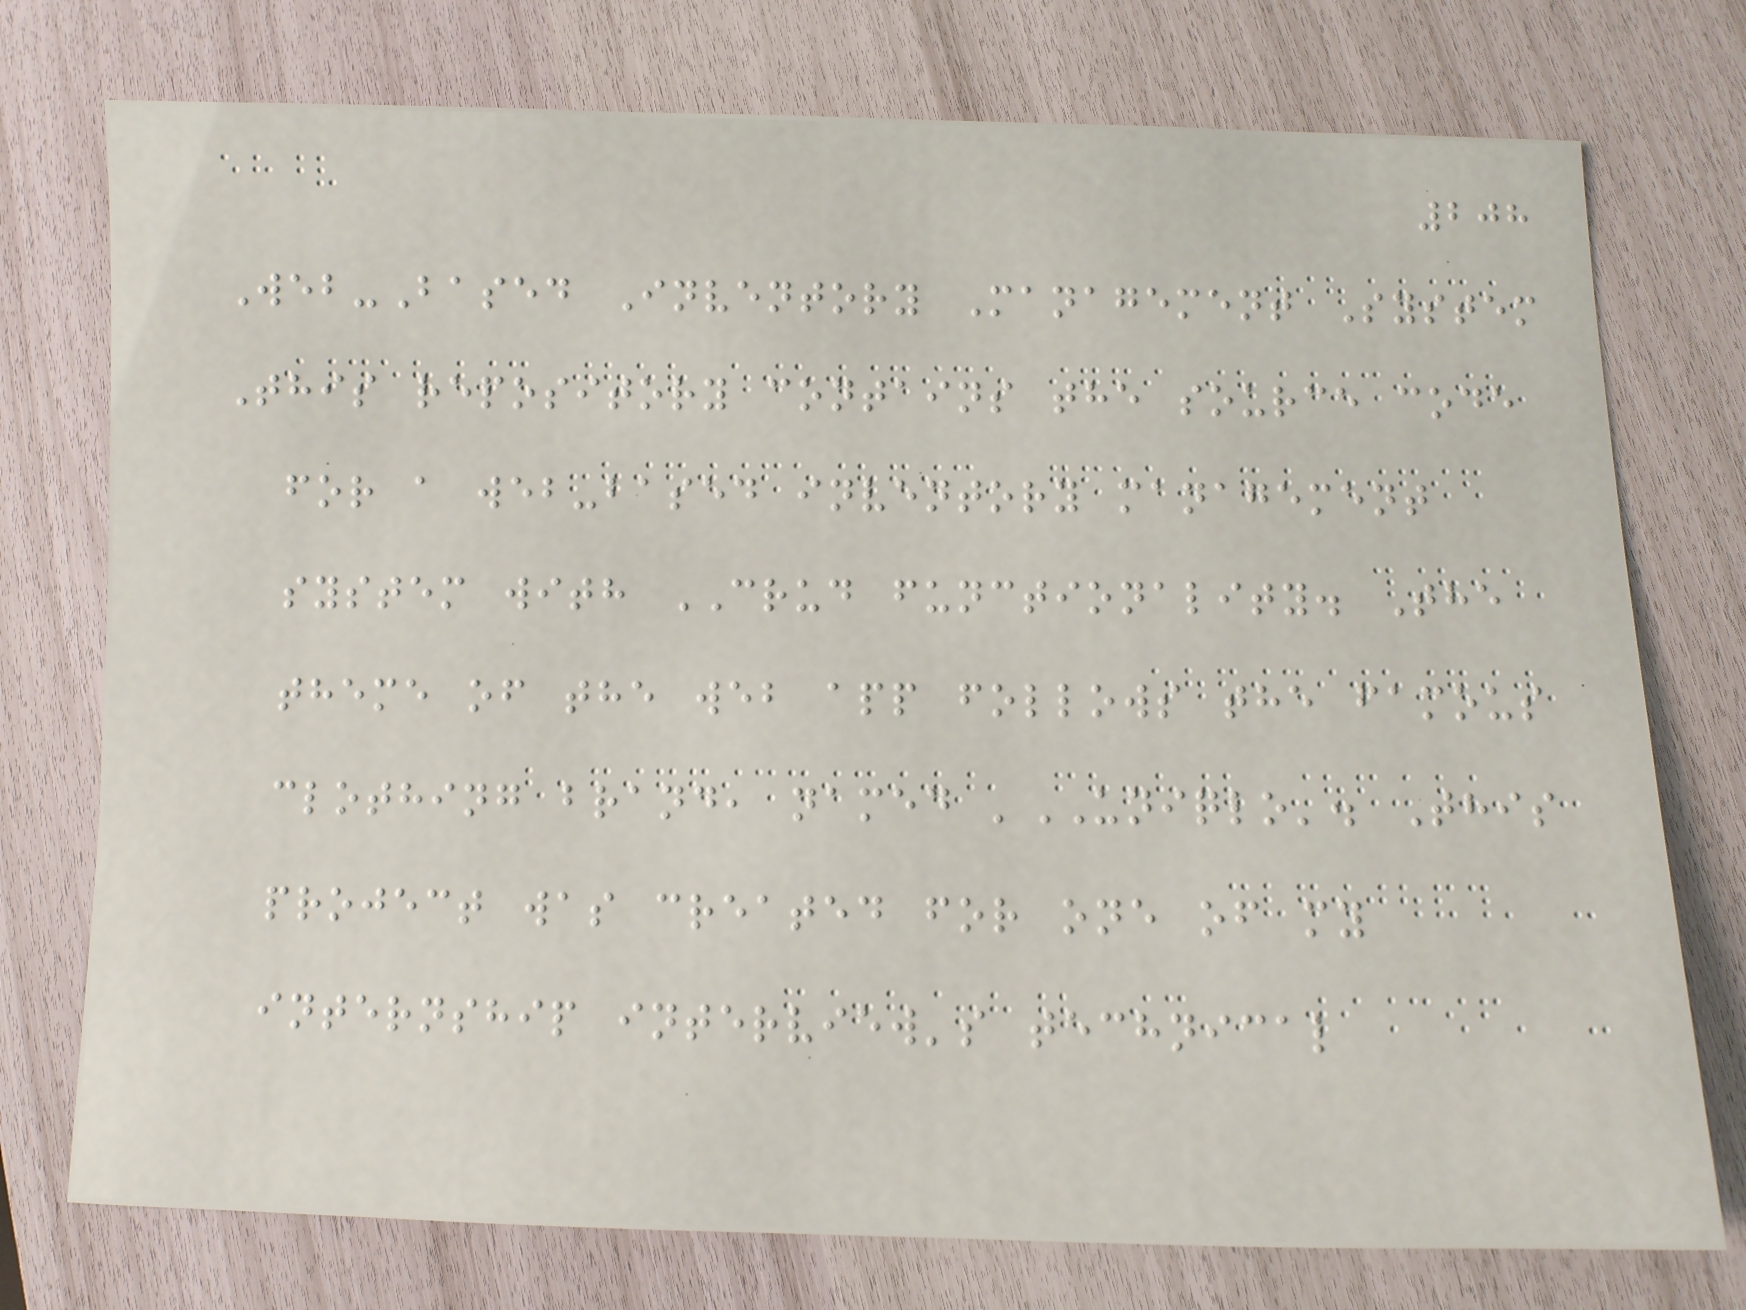208
Web-Based Inventory Management System
This repository contains the source code
for a web-based inventory management
system with CRUD functionality. The
theme of the web app follows the famous
clothing brand, named 'UNIQLO'. This
project was created for one of my
internship interview's technical
